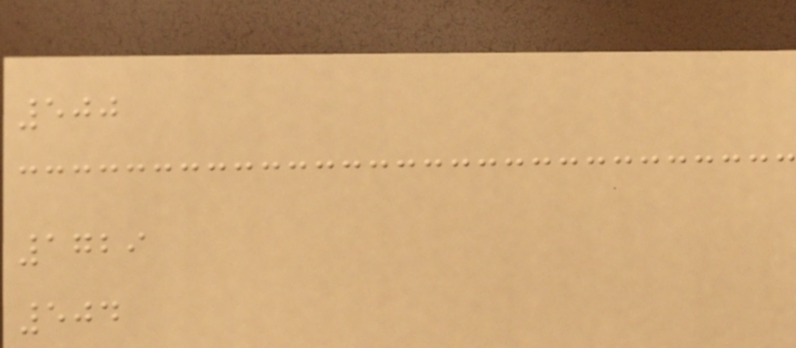500
1729
504
